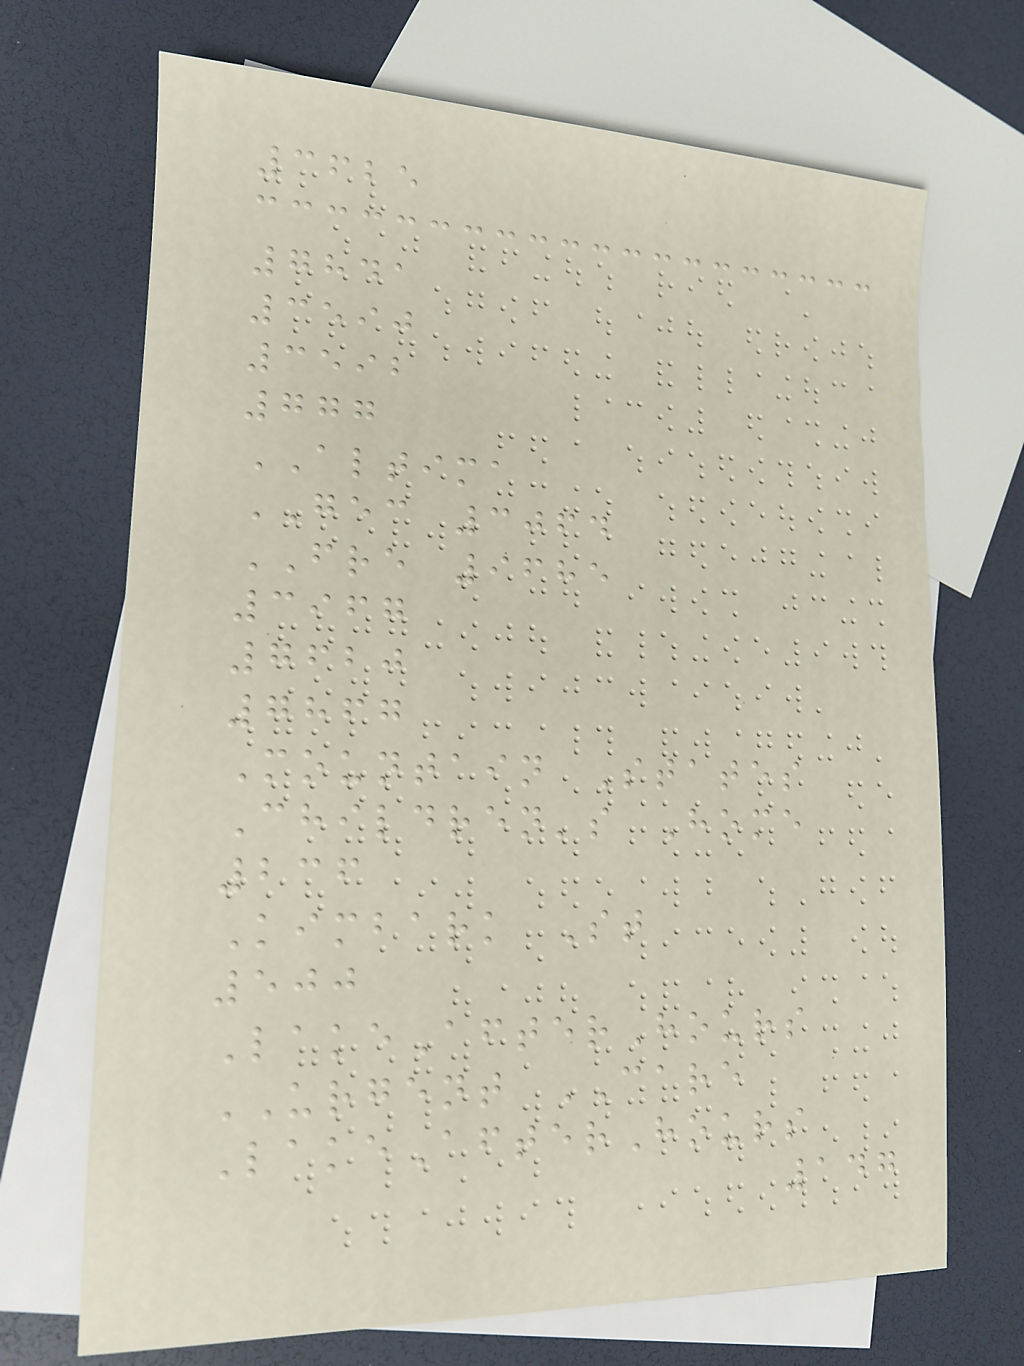3625
7841
3590
3592
777
ALTIMA
GEC 3064
FRE 9685
3967
7620
7867
Mountain States
Children's Home
236
Kimbark St
500
LakeAfterHours
URGENT CARE
LakeAfterHours
147
